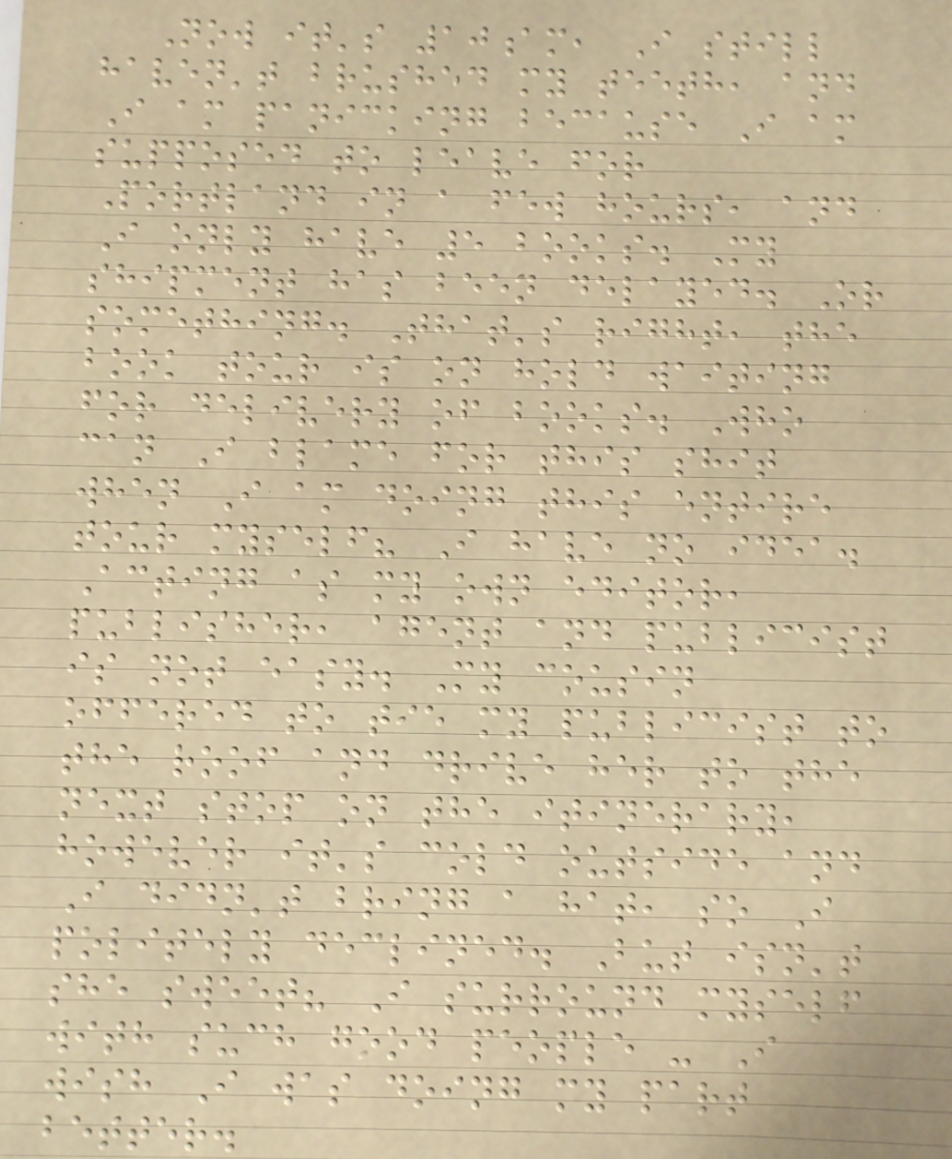Now it's 10am, I still
haven't brushed my teeth, and
I am panicking because I am
supposed to leave for
Portland in a few hours, and
I only have 5 books. My
shipment has been delayed. Or
something. That's right, the
book tour is on hold waiting
for delivery of books. Who
can I blame for this shit
when I am doing this entire
tour myself? I have no idea.
Acting as my own editor,
publisher, agent and publicist
is not easy. My cousin
offered to tie my publicist to
the roof and drive her to the
next stop on the itinerary,
however it's cold outside and
I didn't bring a hat, so I
politely declined. But isn't
she sweet? I surround myself
with such good people - I
wish I was doing my part
better.
